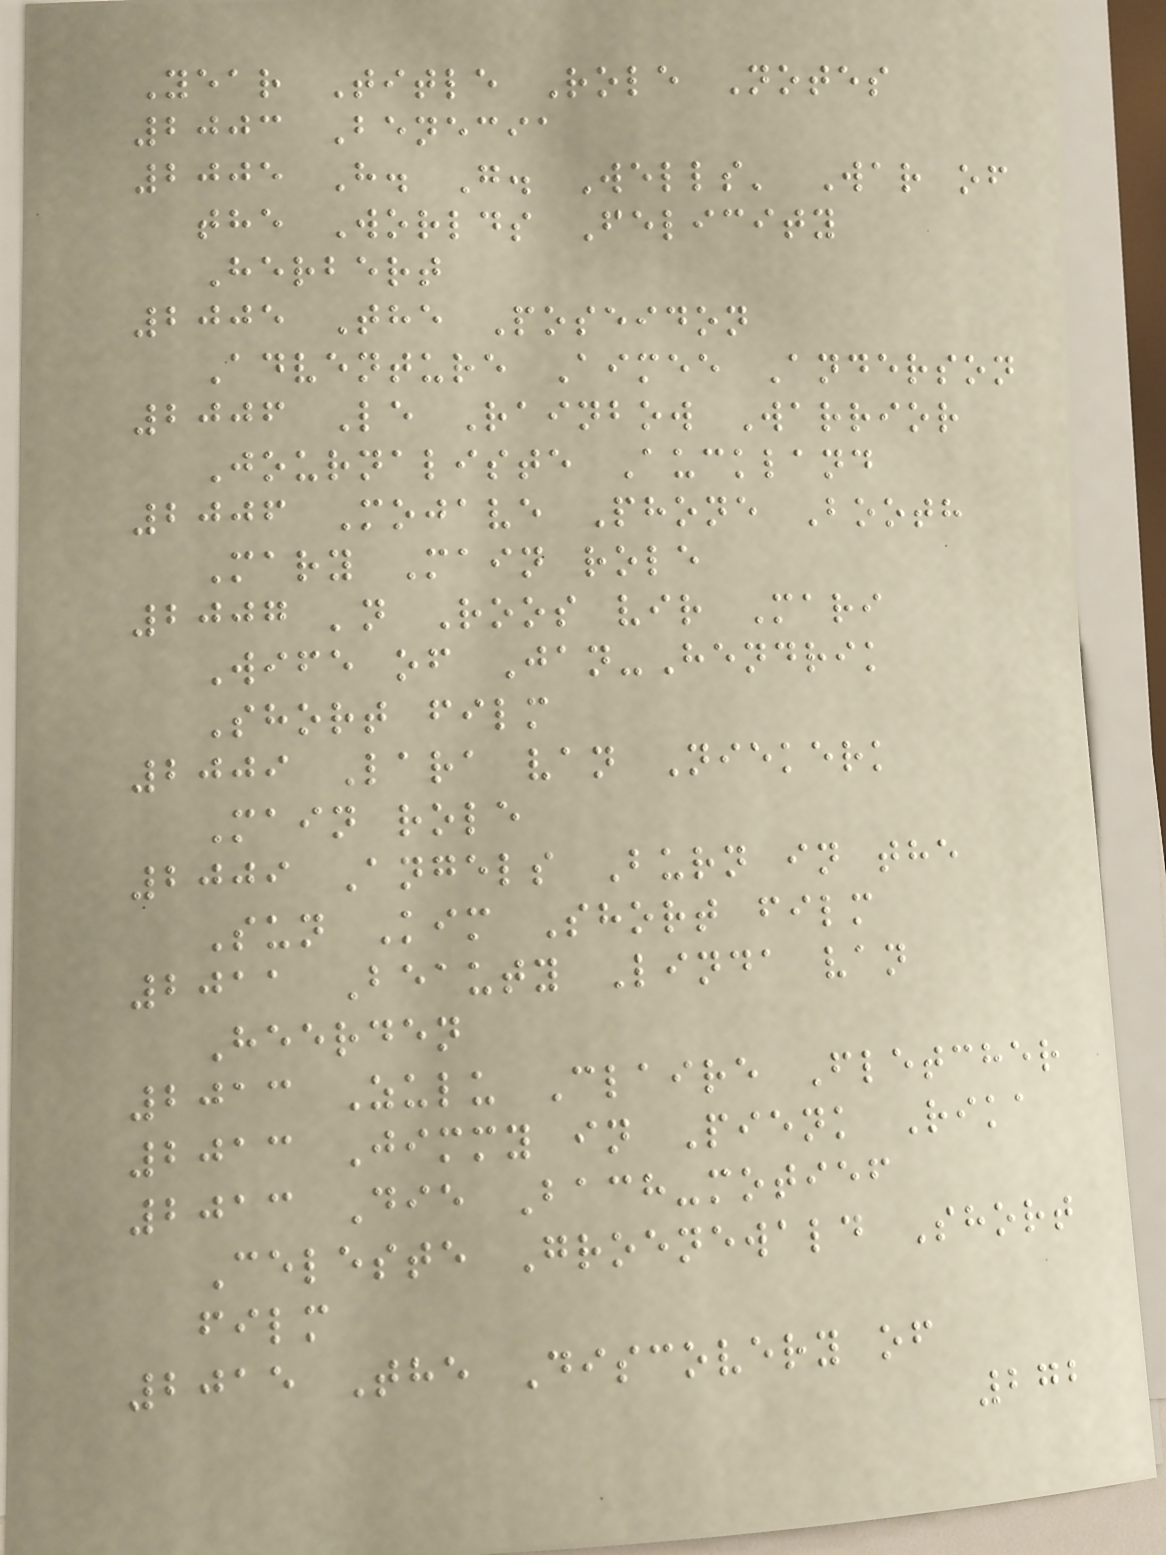Year Title Role Notes
2003 Benecia
2005 H. G. Wells' War of
the Worlds Felicity
Herbert
2005 The Poseidon
Adventure Aimee Anderson
2006 Le Rainbow Warrior
Journaliste Auckland
2006 Mojave Phone Booth
Mary Main role
2007 'n Roos vir Mari
Wife of Jan-Hendrik
Short film
2009 Lara van Niekerk
Main role
2009 Angels Burn in the
Sun Kim Short film
2011 Beauty Linda van
Heerden
2013 Zulu Claire Fletcher
2013 Jimmy in Pienk Rika
2013 Die Bach-motief
Celeste Groenewald Short
film
2015 The Discovery of
272
